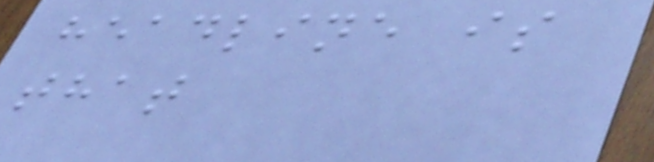headline is
that
